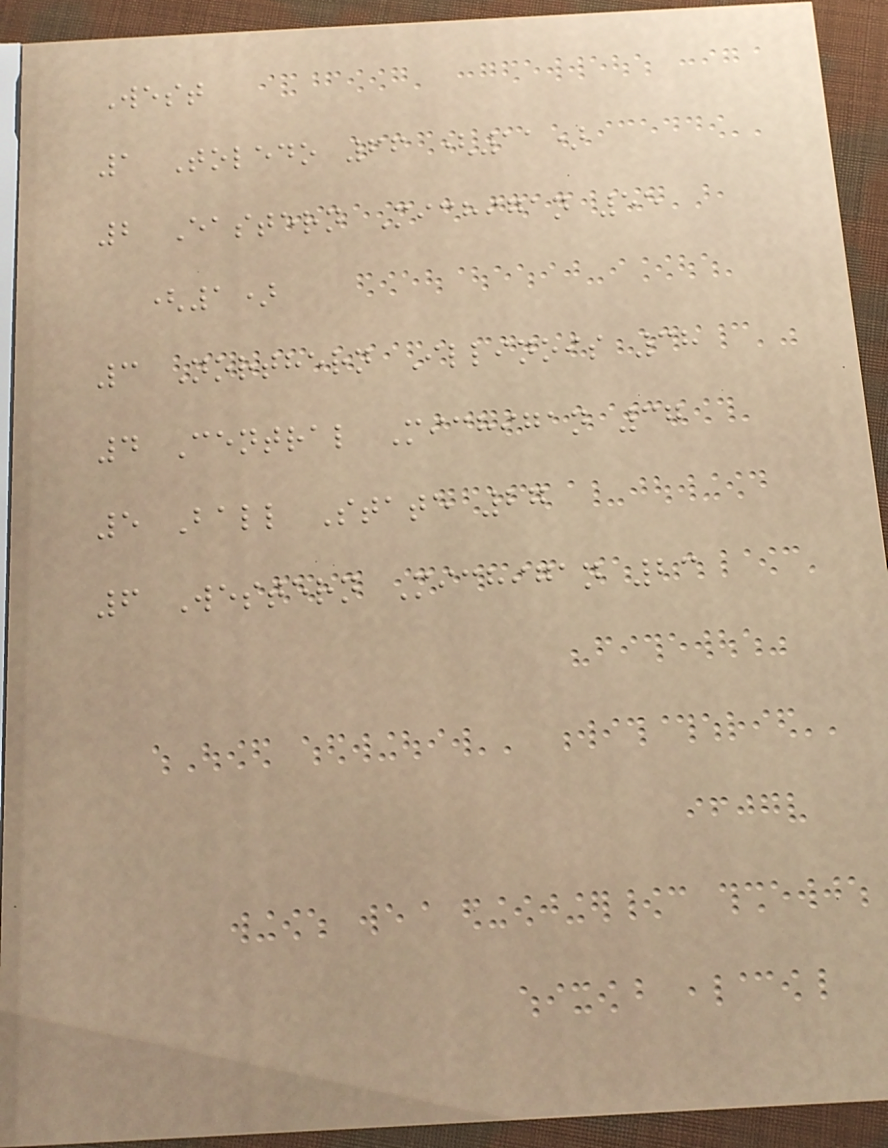West
1 Toledo 66 (11)
2 Eastern Michigan 55
(1)
3 Northern Illinois 38
4 Central Michigan 37
5 Ball State 27
6 Western Michigan 23
